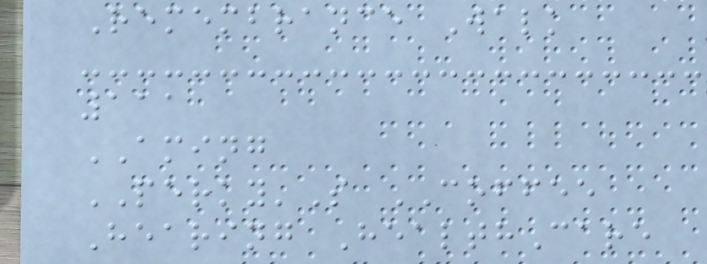Remembrance Walk
111
AMING
PERKY'S COFFEE
Hearing HealthCare
